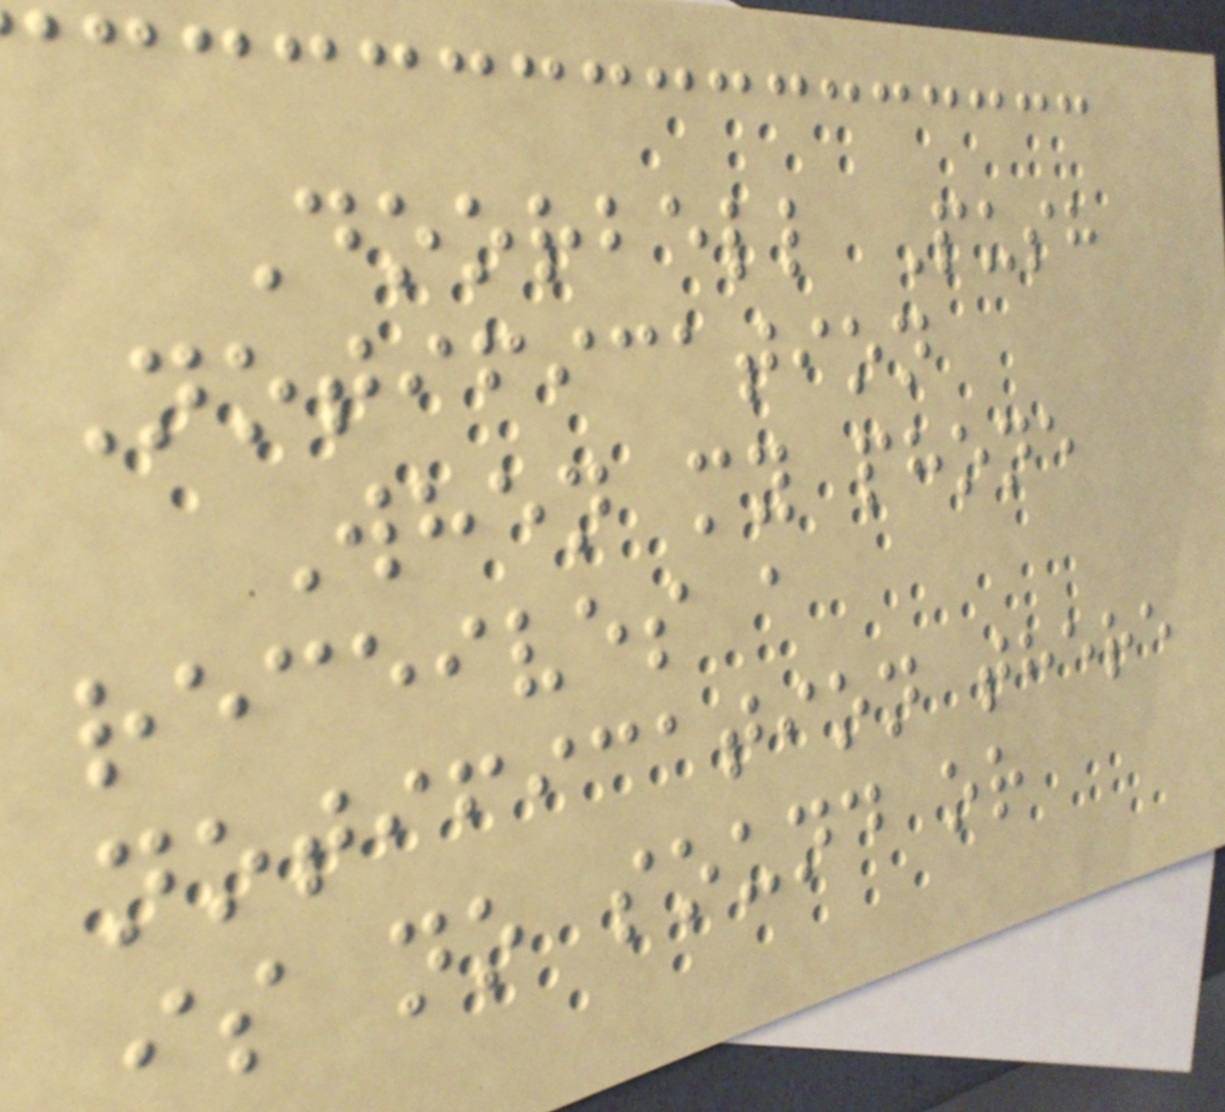Doorbell Push
Notification
When my phone
receives a
notification there
is no sound or
